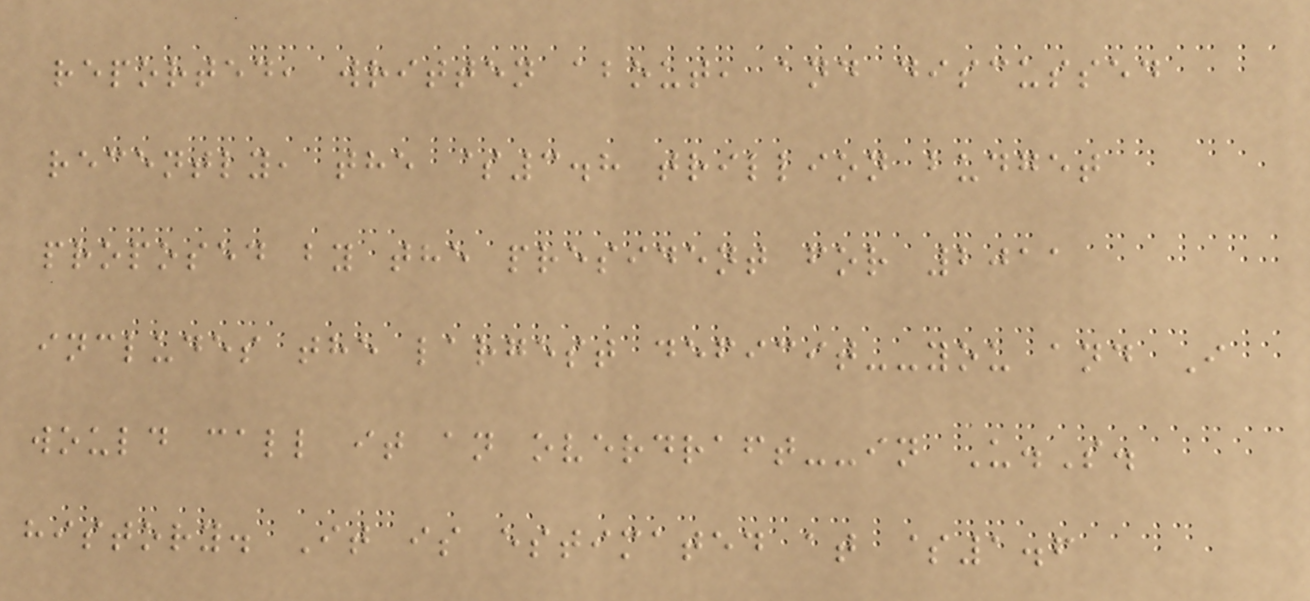reported, written about, and discussed
recently, the $3.8 trillion budget
proposed by the president for 2011
includes the largest deficit--you and I
would call it an overdraft--in U.S.
history. It is estimated at $1.6
